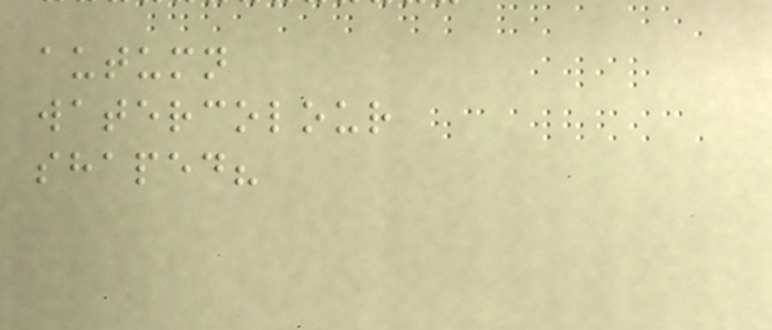autumn
watercolour
shaped?
